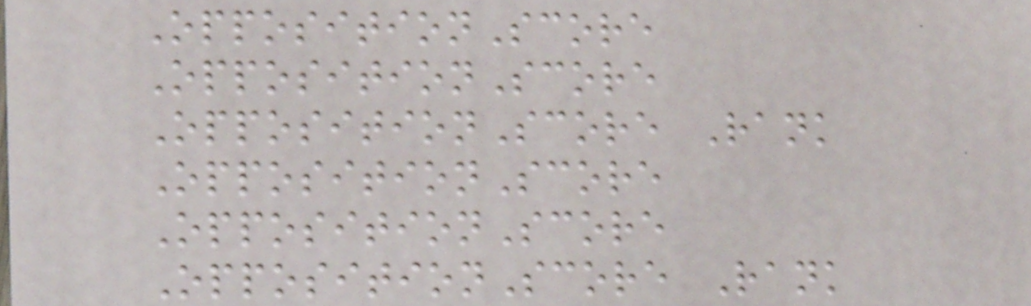OppositionScore
OppositionScore
OppositionScore Rank
OppositionScore
OppositionScore
OppositionScore Rank
